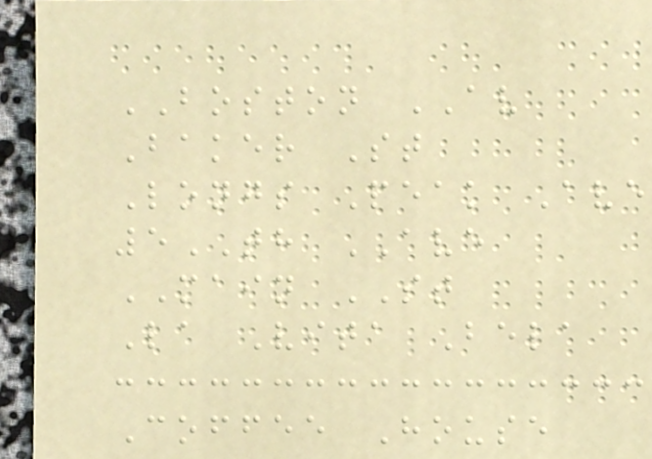BOSTON AV
Baker St
Longs Peak Ave
5TH AVE
MAIN ST
La Vita Bela
Coffee House
